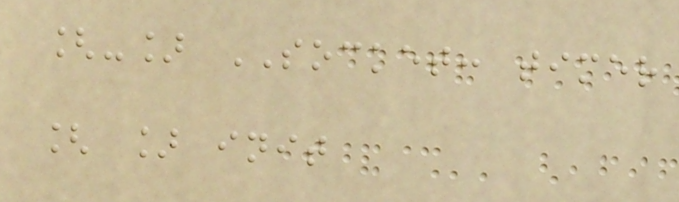[-] SOCKET: timer
[ ] init
